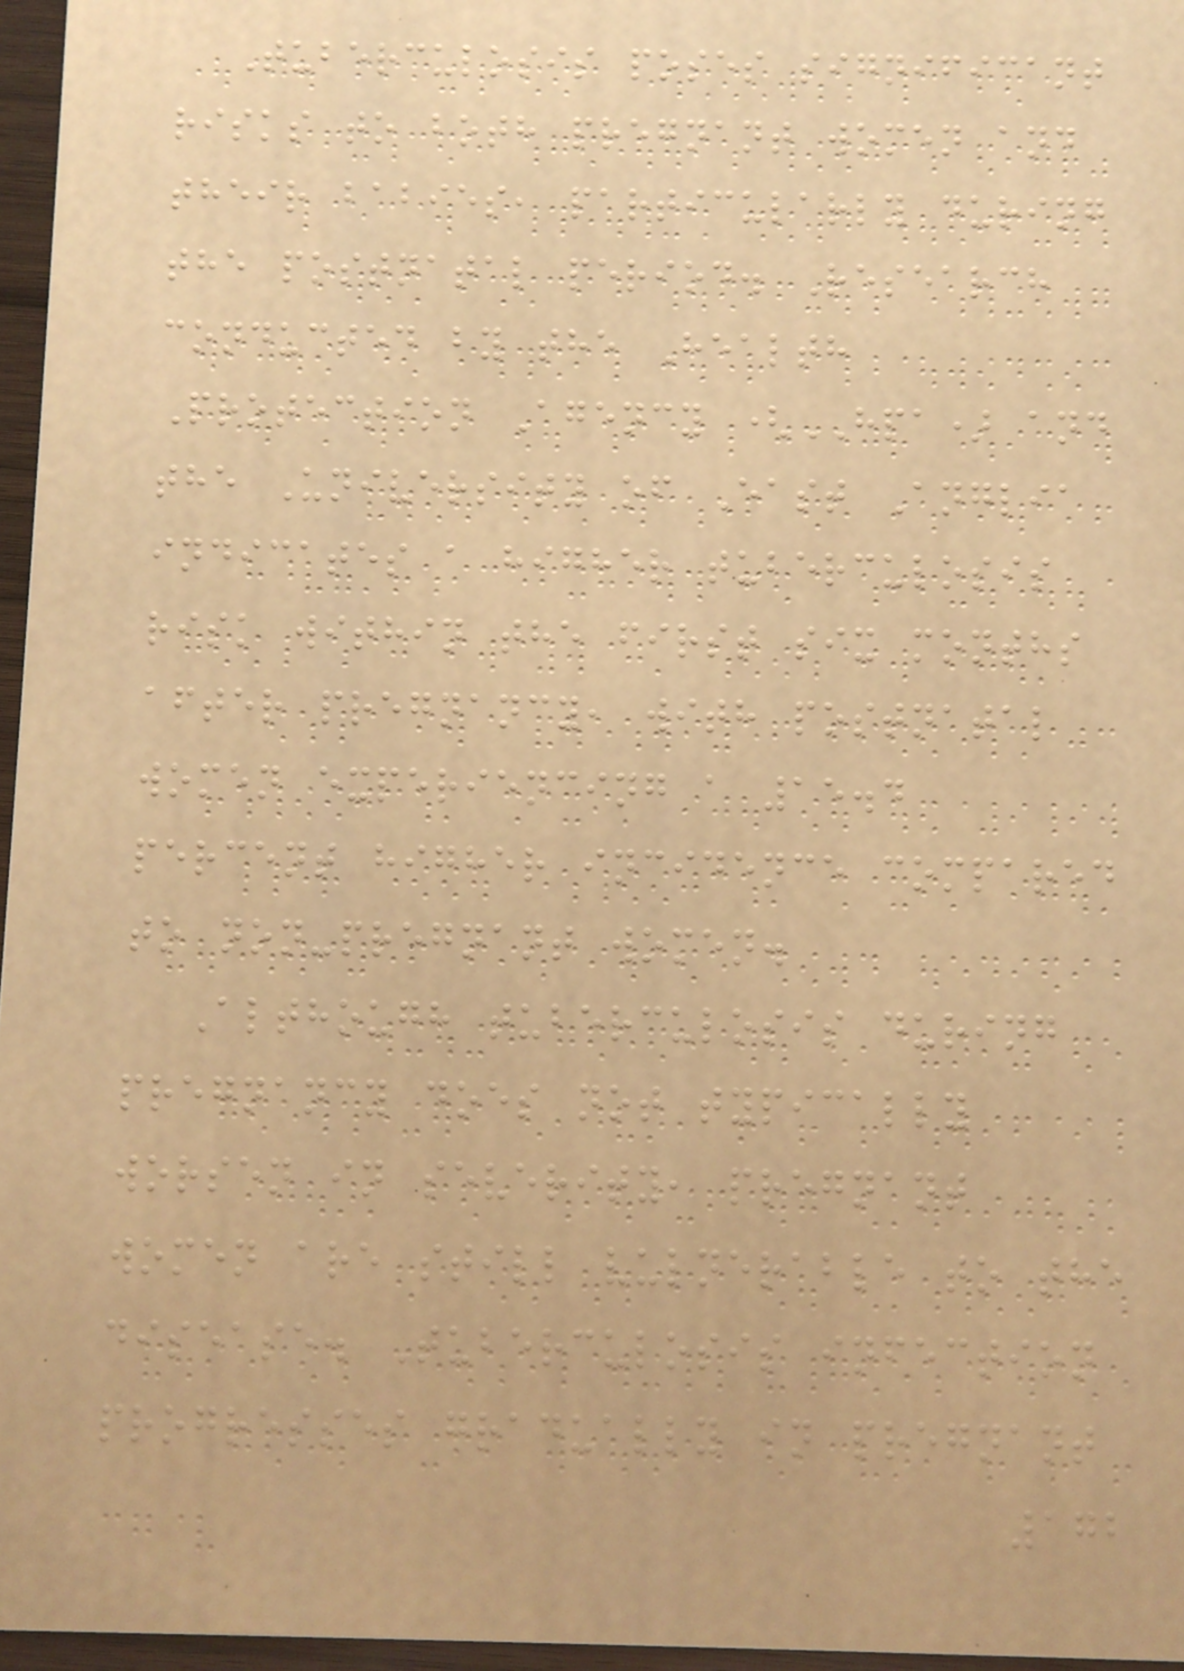Tuberculosis poses significant
risks to both pregnant women and
their babies, particularly during
the postnatal period. Research
conducted by the Health
Protection Agency (HPA) and
the University of East Anglia
indicates a higher tuberculosis
risk within the first six months
after pregnancy, with postnatal
women experiencing a 15.4
percent higher incidence compared
to non-pregnant women.
Although tuberculosis during
pregnancy does not typically
worsen in severity, pregnant
women are still vulnerable to the
disease. Tuberculosis infection
progresses gradually in pregnant
172
